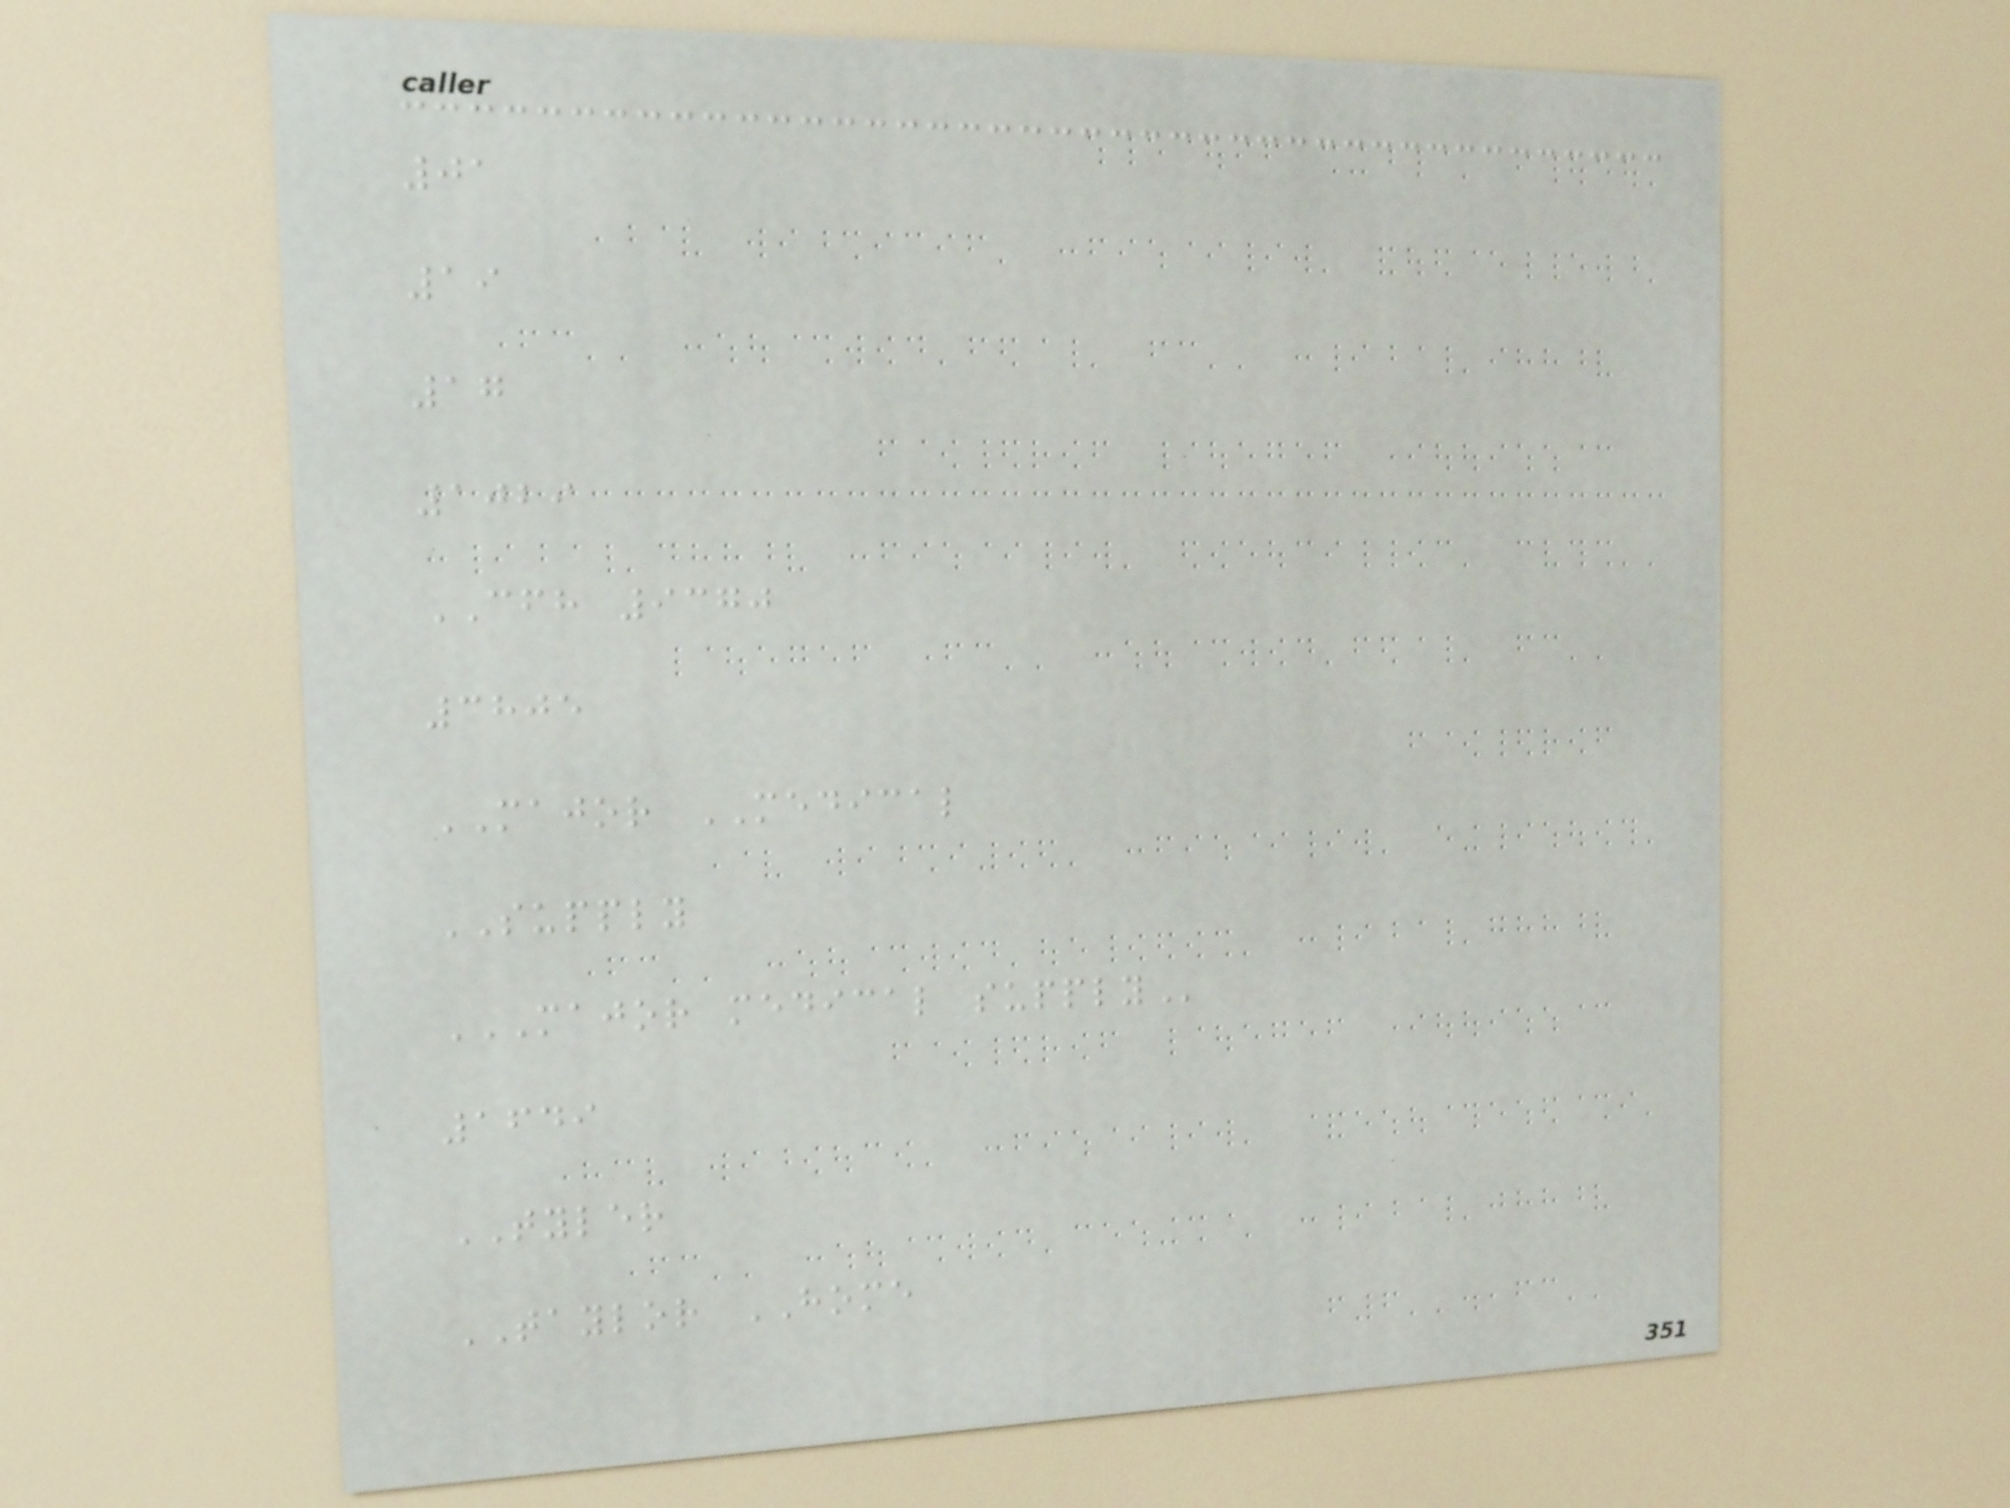01
19
17
1029
CFH 9370
3805
MAJOR MEDICAL
SUPPLY
MAJOR MEDICAL SUPPLY
1649
TYLER
TAYLOR HOME
